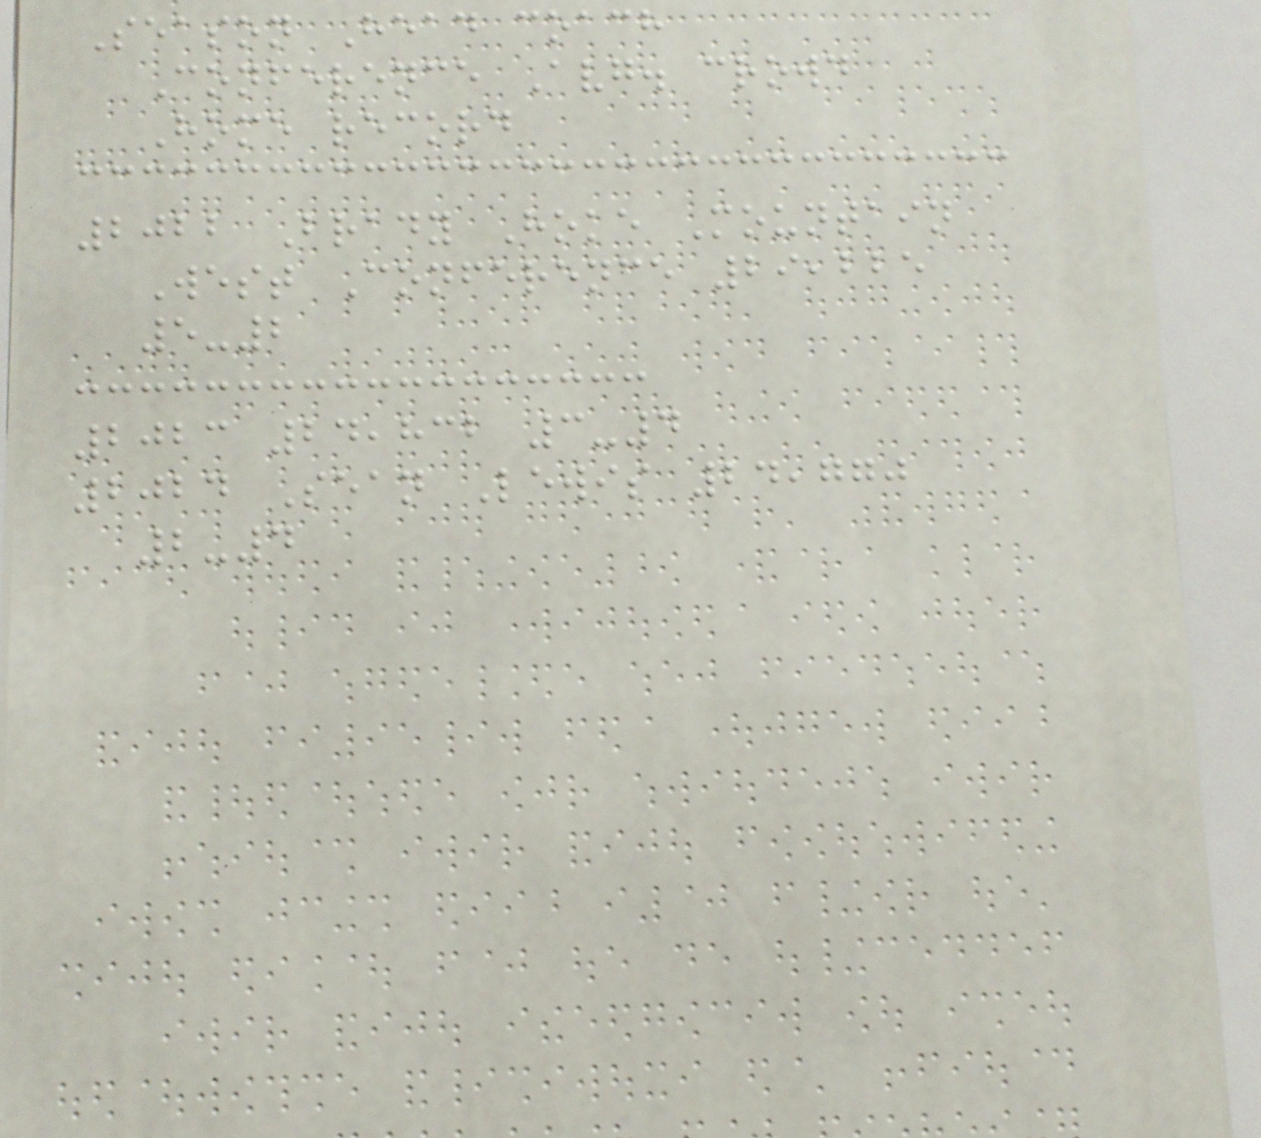Season Head coach
Conference Avg. crowd
Home record
2022 Brady Hoke Mountain
West Conference 29,225
5-2
2023 24,832 3-4
2024 Sean Lewis 24,770
2-4
